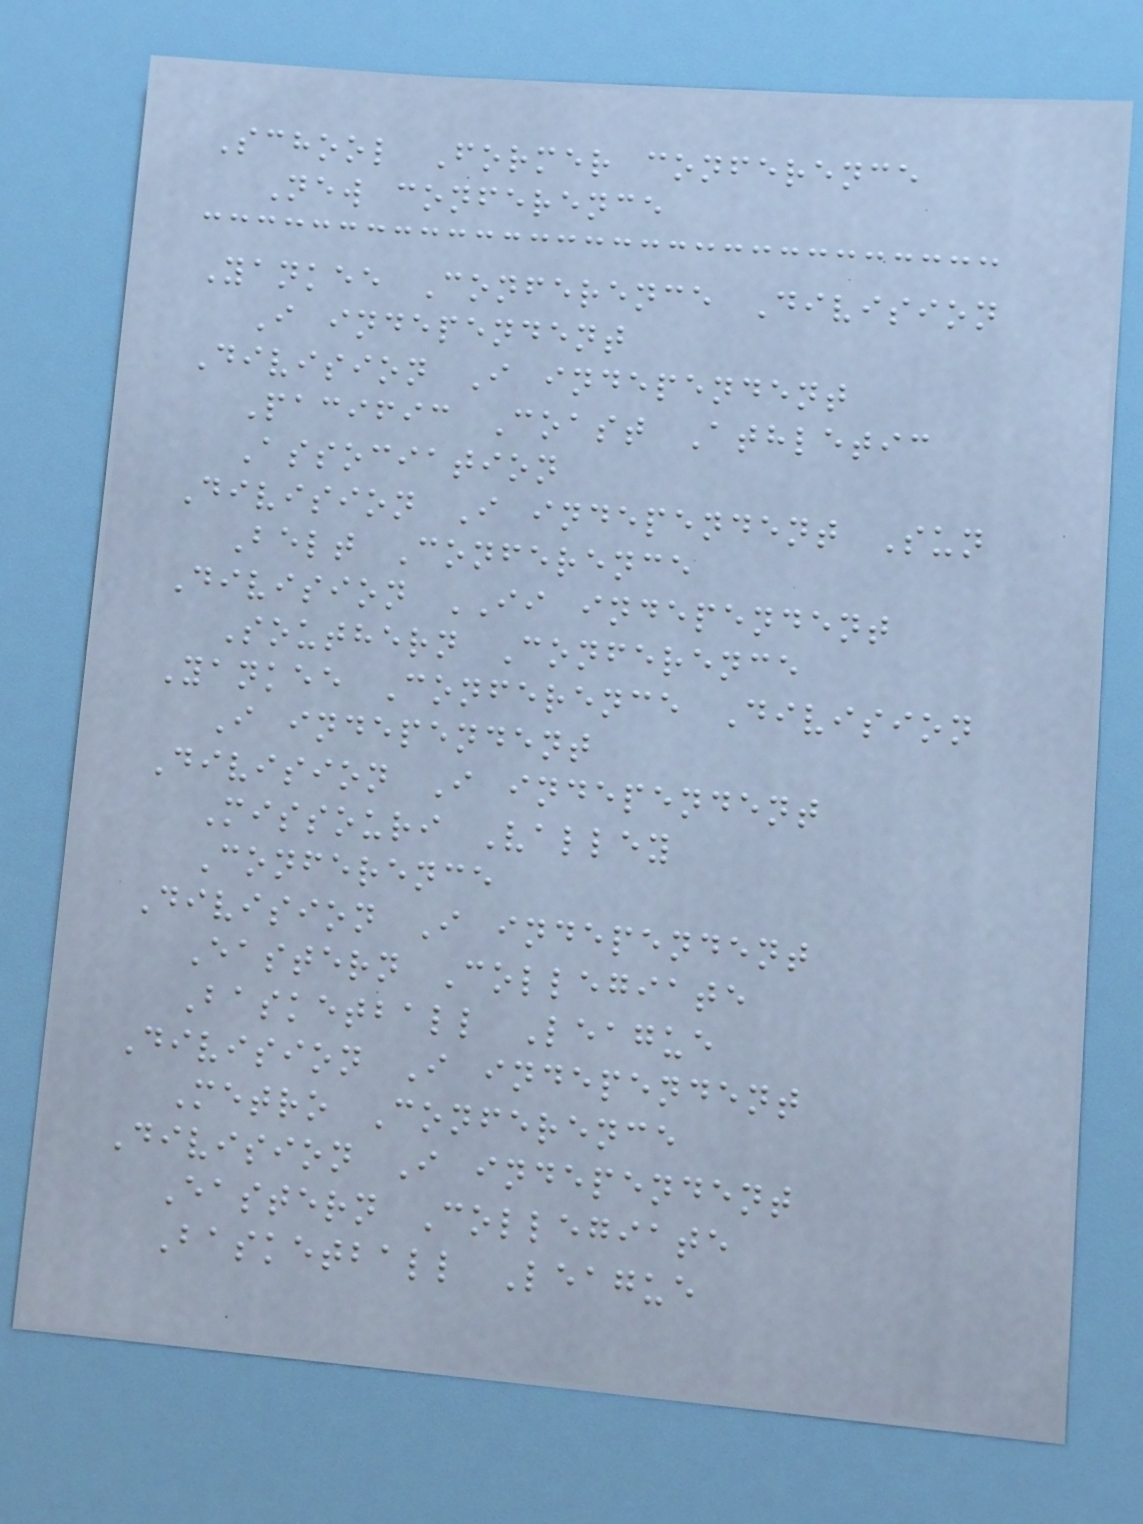School Former conference
New conference
Yankee Conference Division
I independent
Division I independent
Pacific Coast Athletic
Association
Division I independent Sun
Belt Conference
Division II independent
Southern Conference
Yankee Conference Division
I independent
Division I independent
Missouri Valley
Conference
Division I independent
Eastern Collegiate
Basketball League
Division I independent
Metro Conference
Division I independent
Eastern Collegiate
Basketball League
